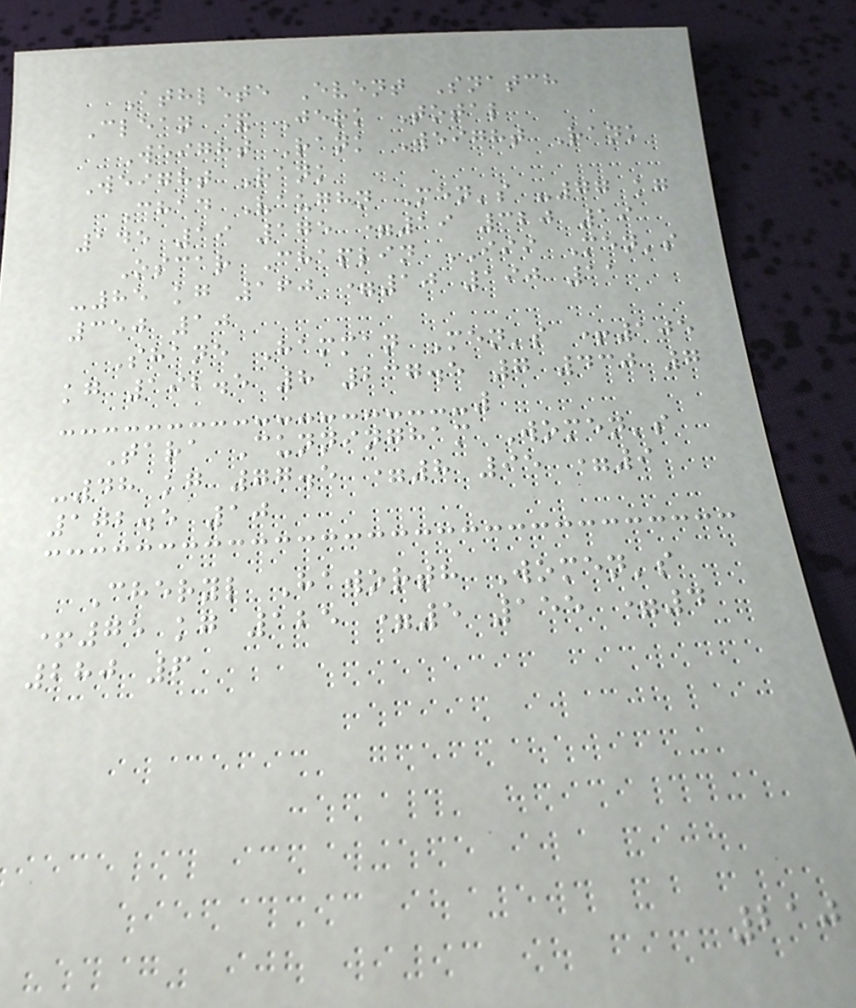Athlete Event Snatch
Clean & Jerk Total
Weight Rank Weight Rank
Weight Rank
Chad Vaughn Men's -77 kg
145 19 175 =19 320 19
Oscar Chaplin III Men's
-85 kg 160 =10 190 11
350 10
Shane Hamman Men's +105
kg 192.5 8 237.5 7 430 7
Tara Cunningham Women's
-48 kg 77.5 =8 95 =9
172.5 10
Cheryl Haworth Women's
+75 kg 125 =5 155 =4
280 6
210
